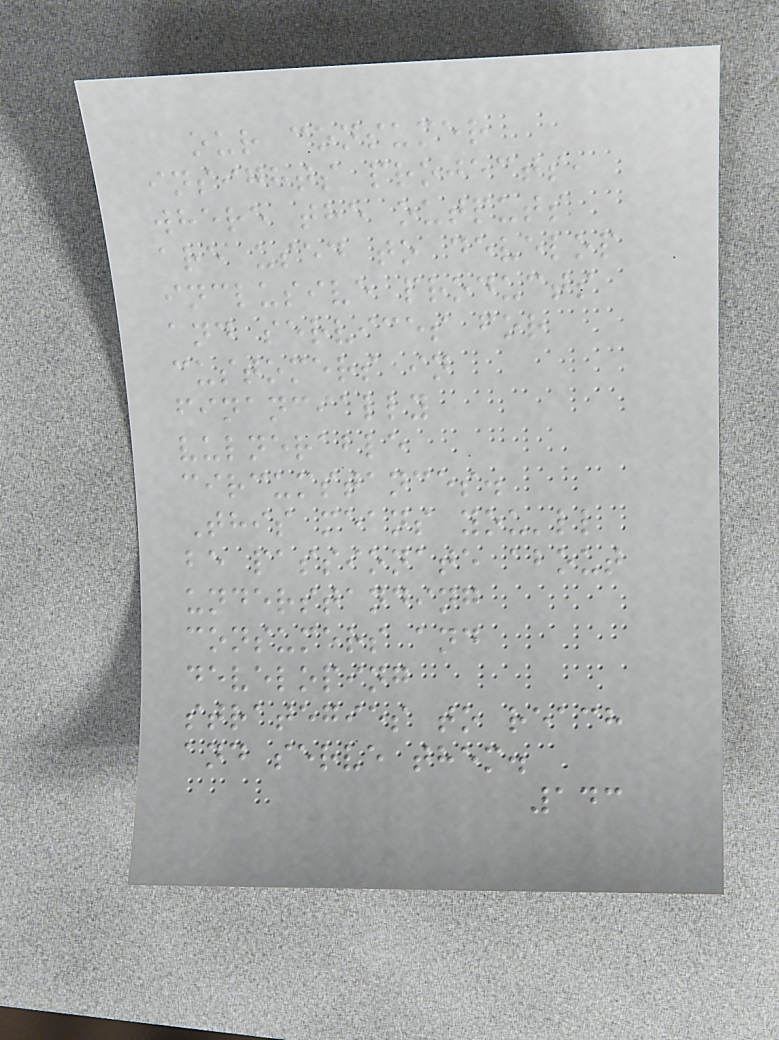our consumer
insights projects,
where the outputs
are used to develop
inclusive products
and services for
customers in
financially
vulnerable
circumstances.
This means you'll
be passionate about
understanding
consumers and
developing
strategies to reach
and serve them.
143
